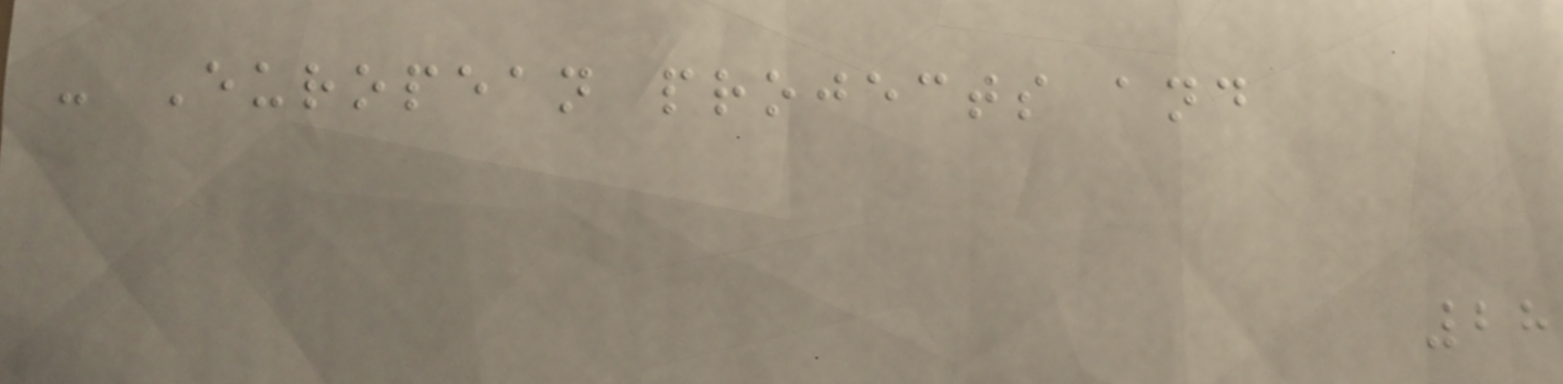- European projects and
28
